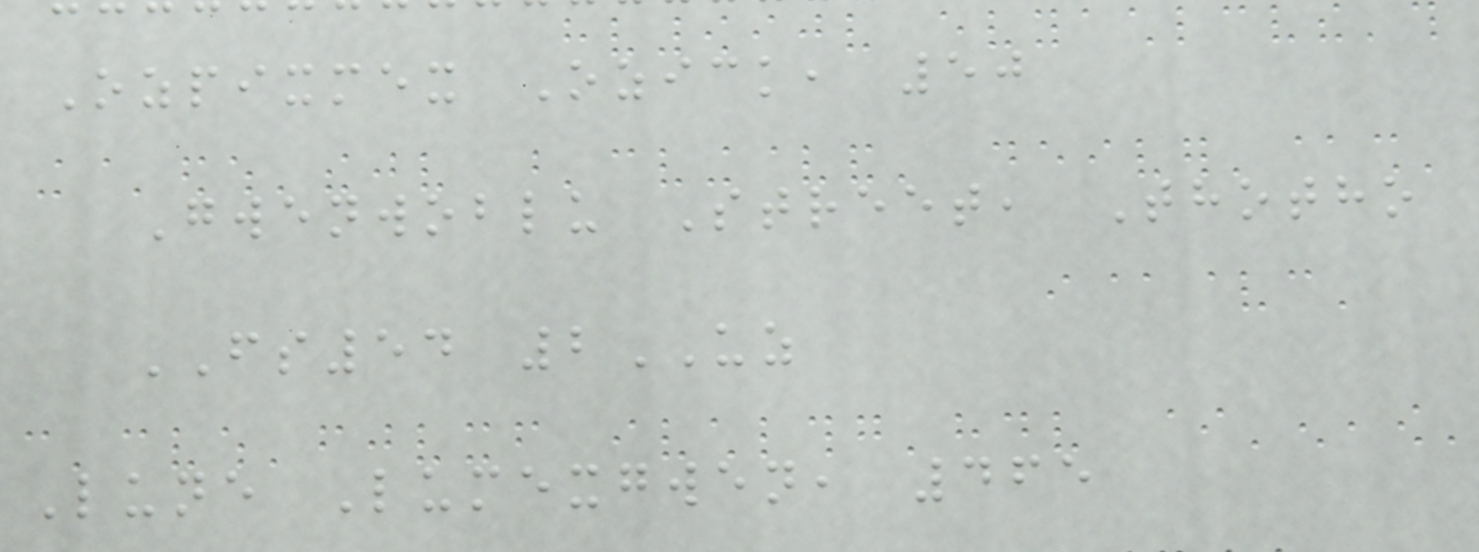Ozpixmex Ozick, 50
Gwenwoblu Street, Thotho
FS54 2UZ
Lune Lumexgwen, 465
